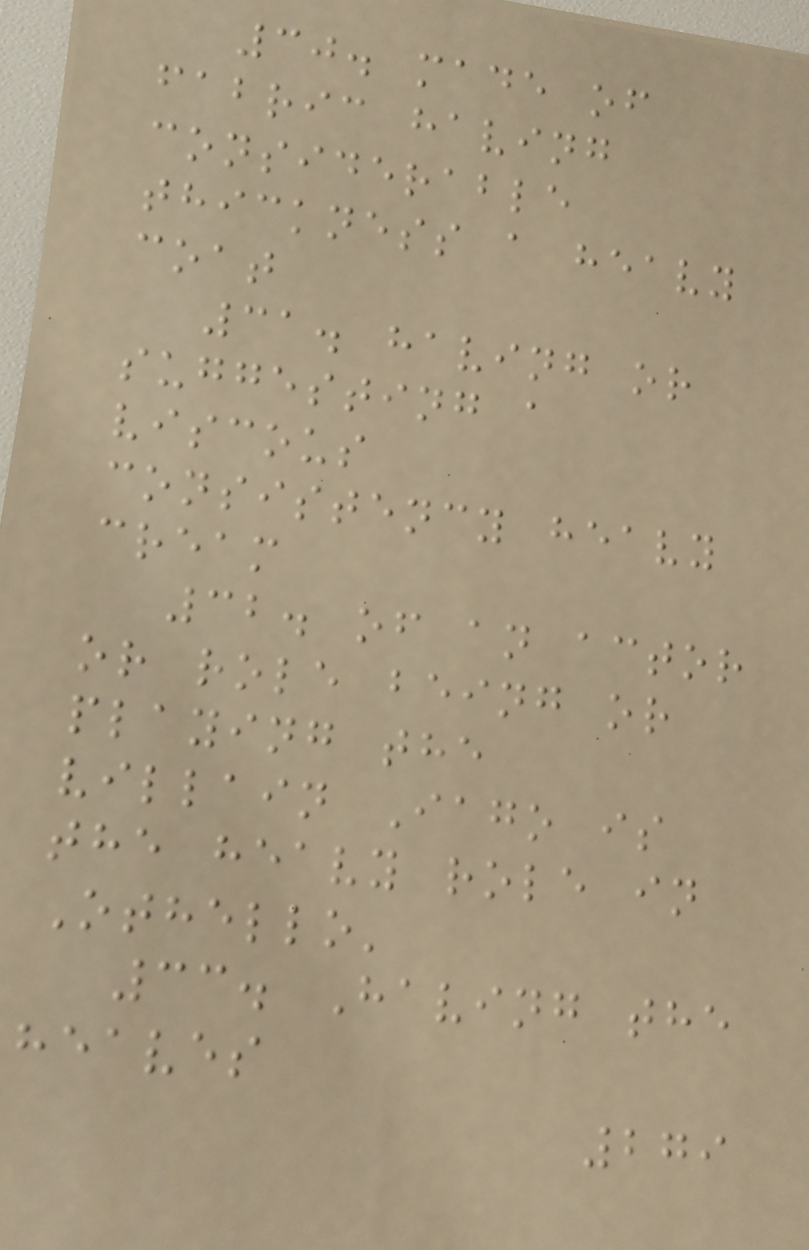30. made of
fabric having
considerable
thickness a heavy
coat
31. having or
suggesting a
viscous
consistency heavy
cream
32. of an actor
or role being or
playing the
villain Iago is
the heavy role in
Othello'
33. Having the
heaves
279
